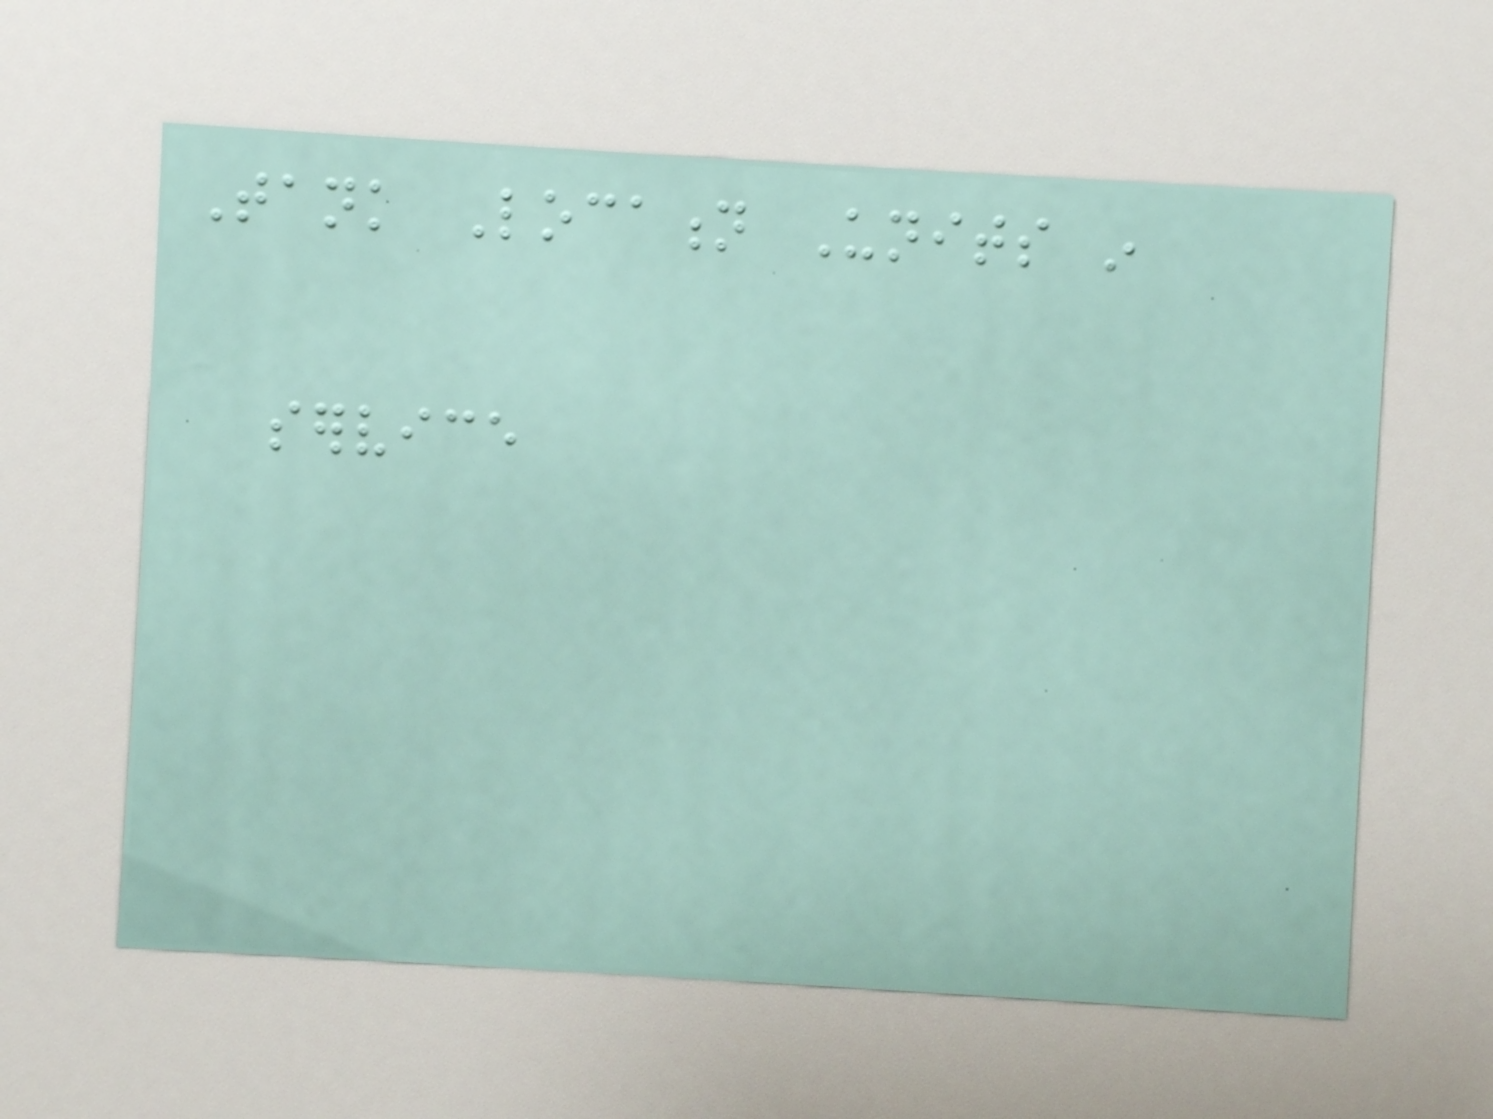Tank Location Units in
service
